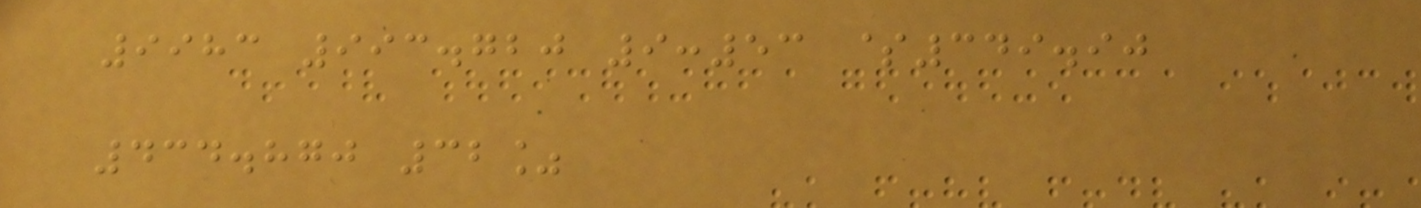9983 993.720 9:53 $349.90
434.870 32%
